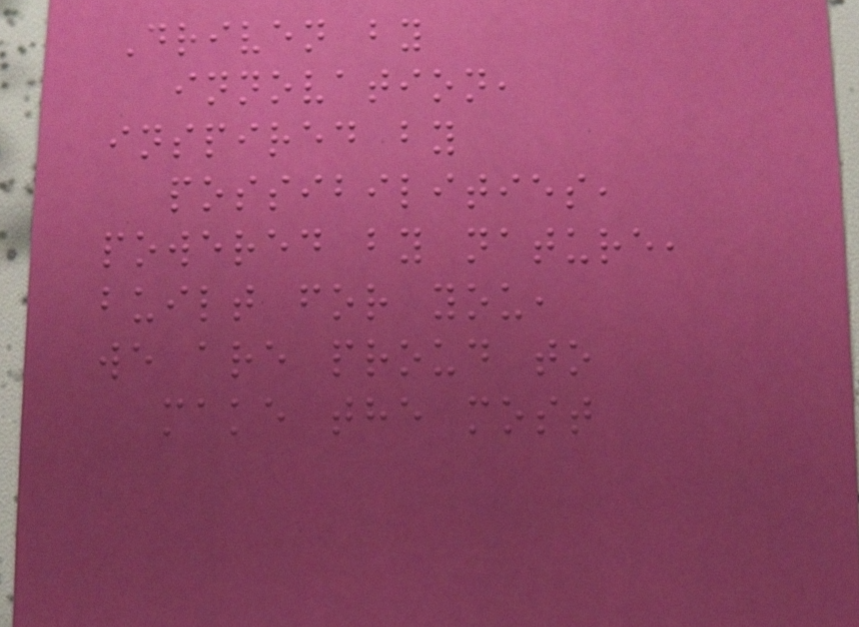Driven by
innovation,
inspired by
possibilities,
powered by nature,
built for you,
we are proud to
make the most
